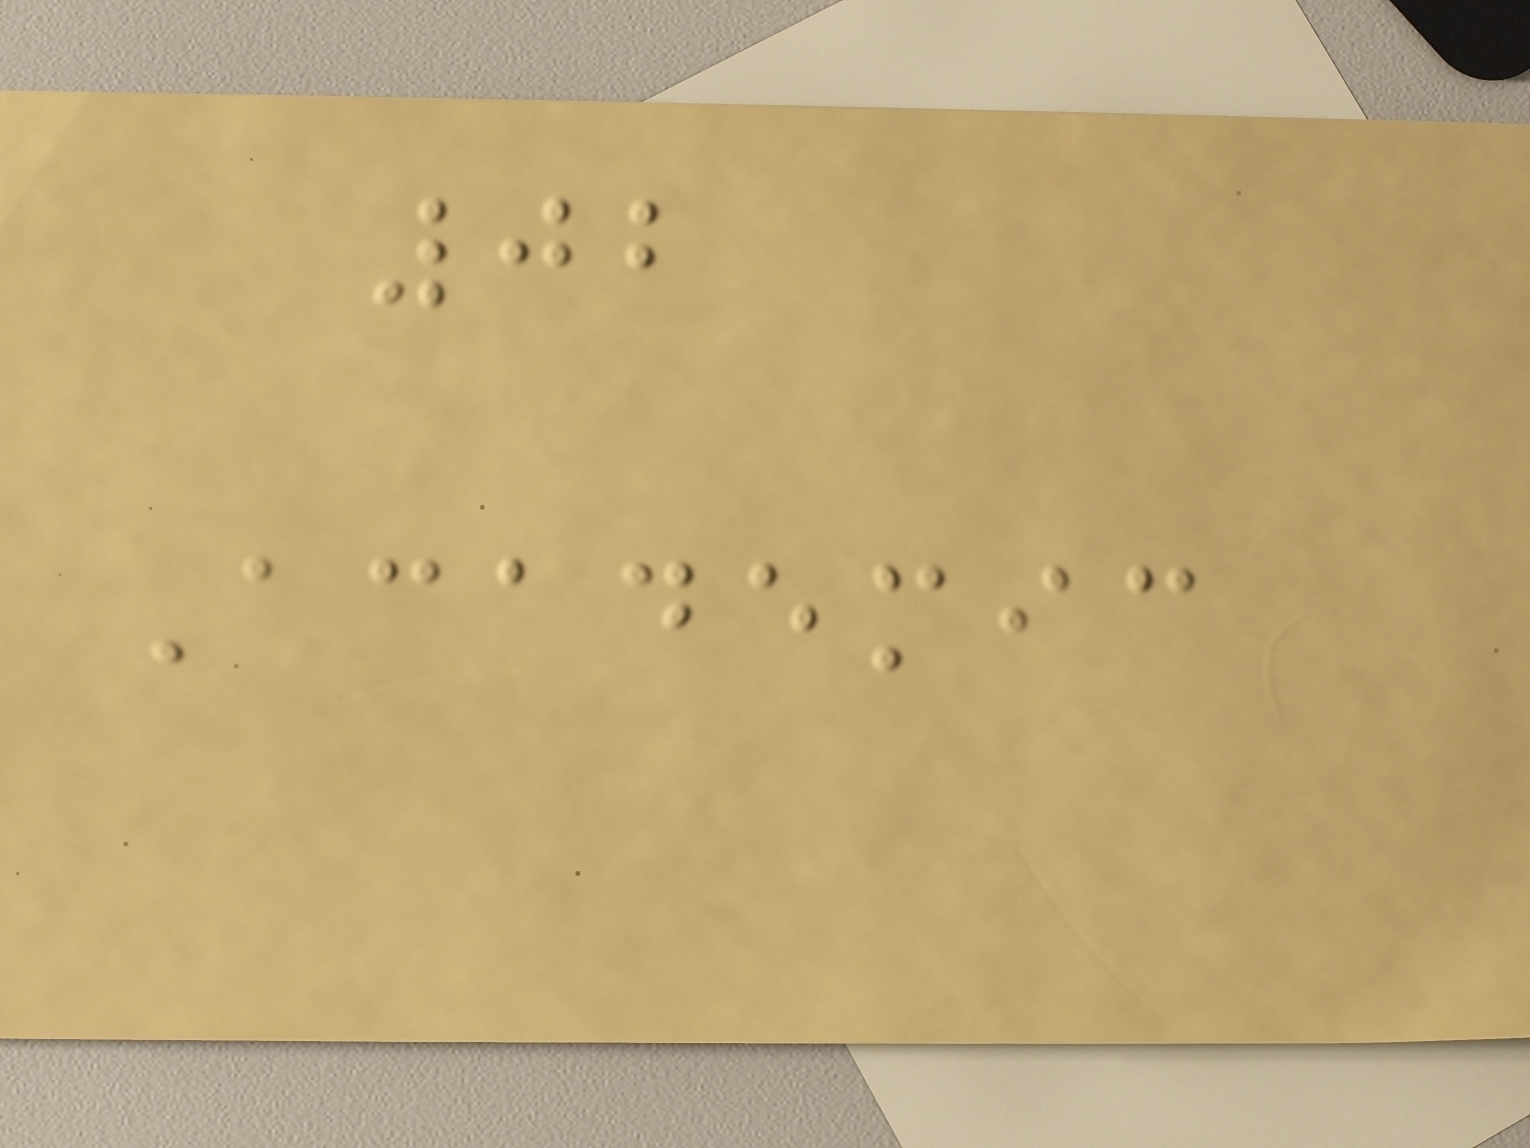02
Academic
